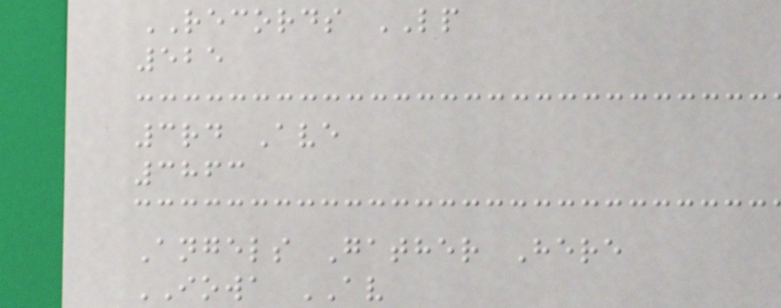RECORDS LP
525
3rd Ave
3863
Angels Gather Here
IOWA AV
